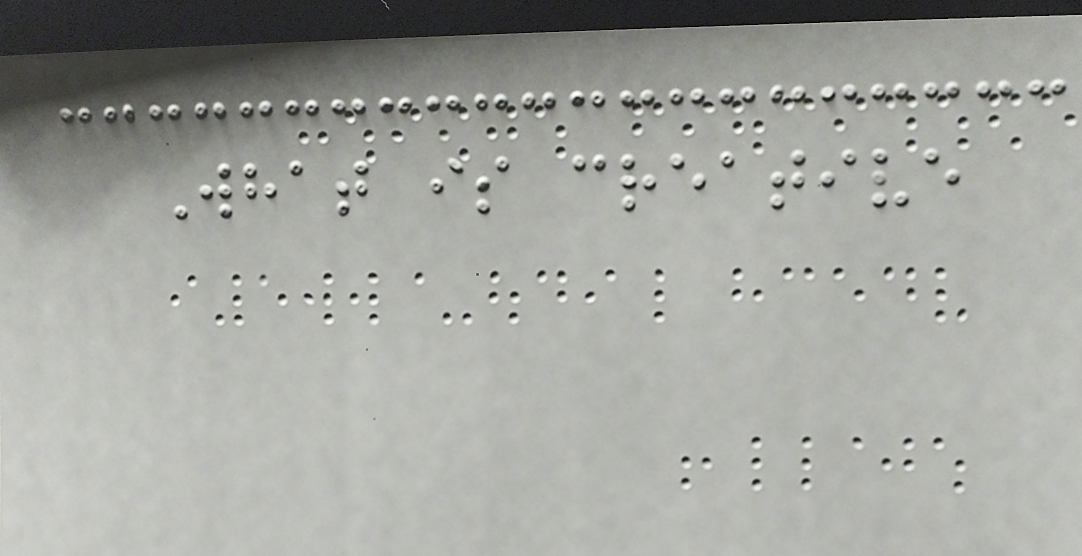What is creative
